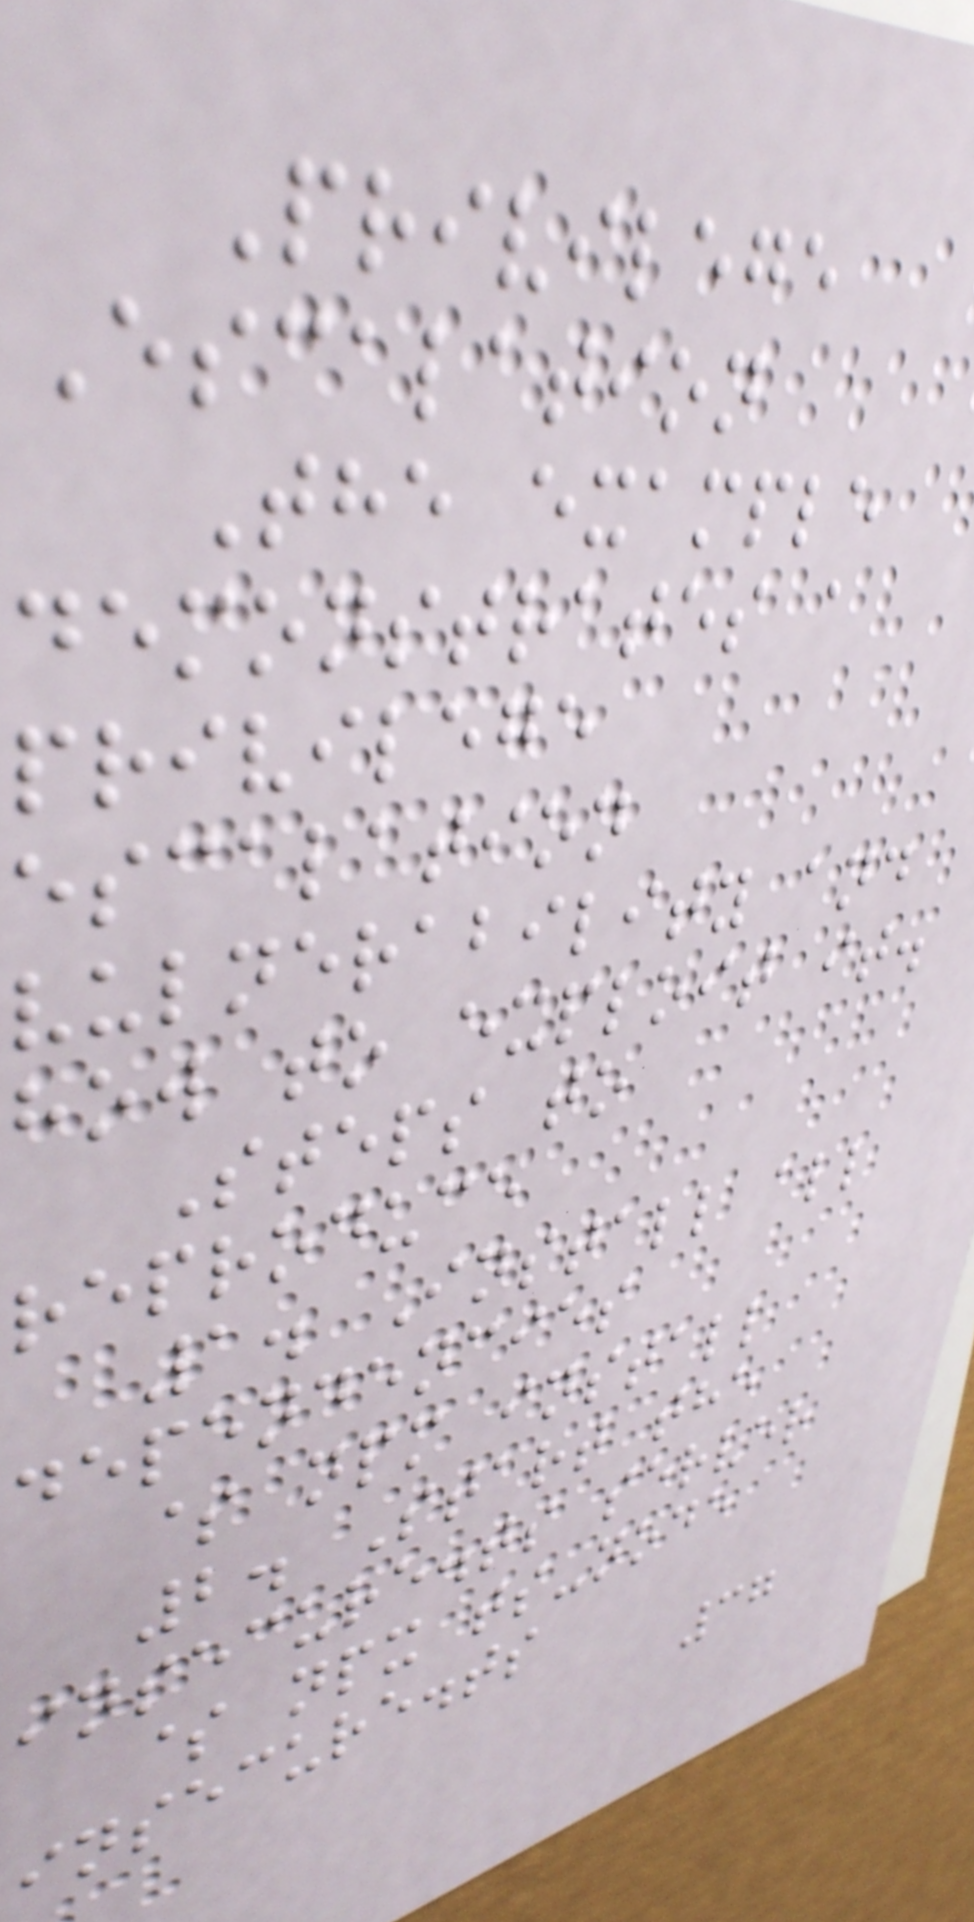Privilege
Escalation
The example
demonstrates a
privilege
escalation
vulnerability and
how to exploit it.
Steps to
reproduce
1. Install all
dependencies
$ npm install
2. Start the
insecure.ts server
$ npx ts-node
insecure.ts
37
